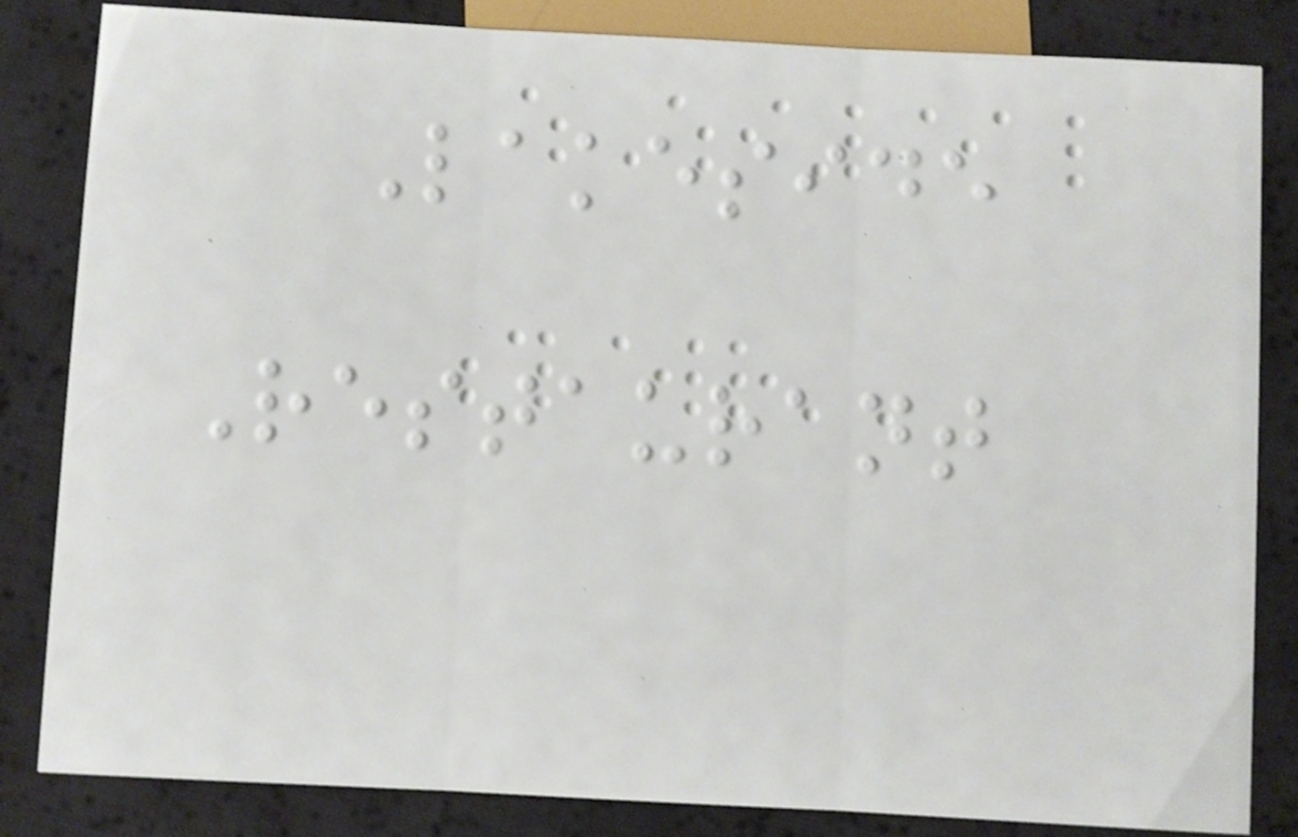Lakeside
Restaurant
